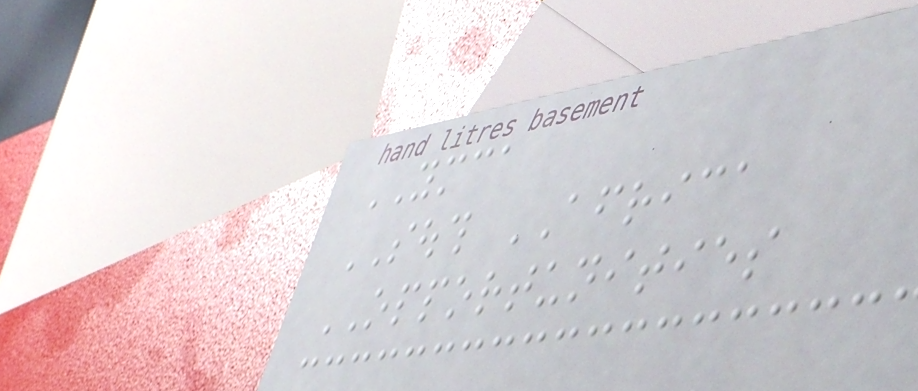YMCA
SOUTH AFRICA
OPPORTUNITIES
